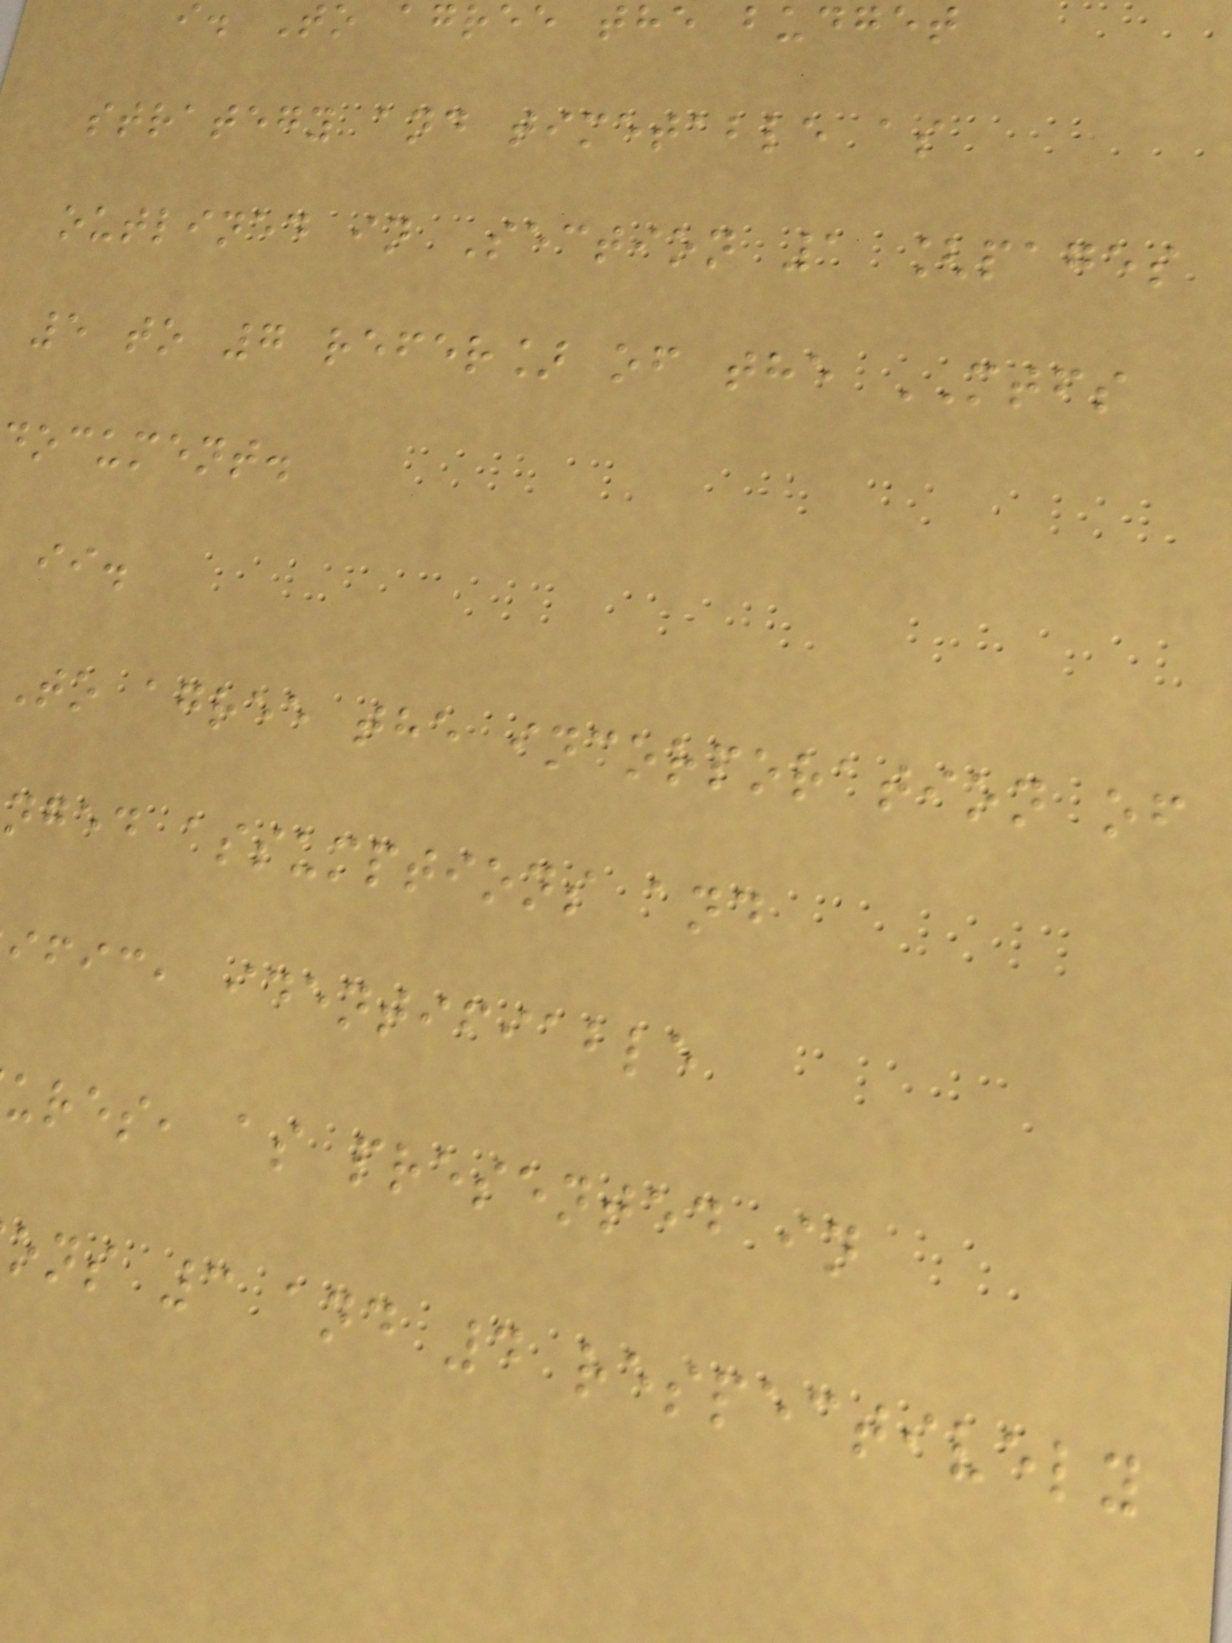i. To agree the budget
strategy and timetable as
outlined in Section 1 [pages
5 to 7 refer] of the MTFS
ocument.
ii.
To agree the incorporation of
nged assumptions and
ific, identifiable
ures, as presented in
ons 3 and 4 respectively
